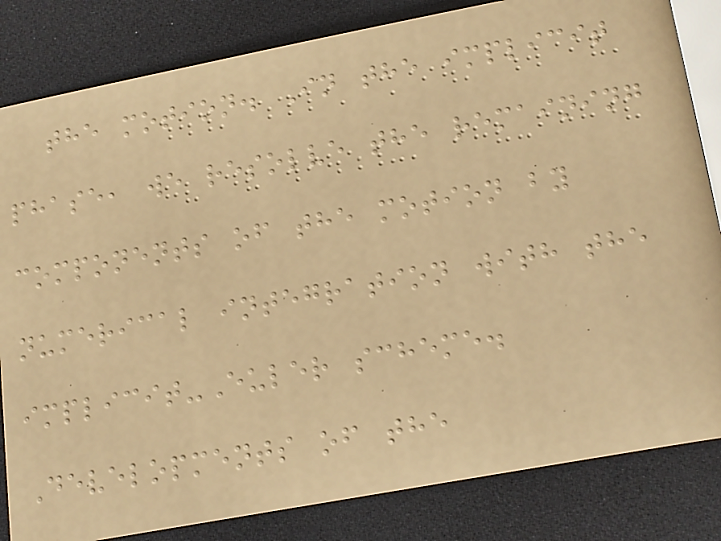the motion. In the implicit
phase, we resolve the remaining
components of the motion by
numerical integration with the
implicit-Euler scheme.
Developments of the
